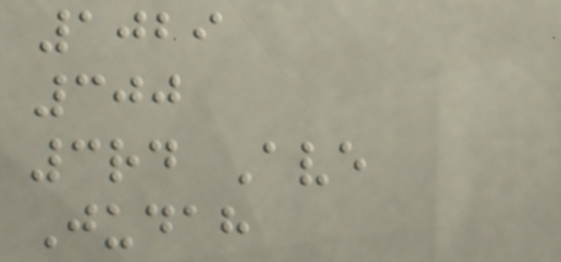1029
300
3rd Ave
Judah
